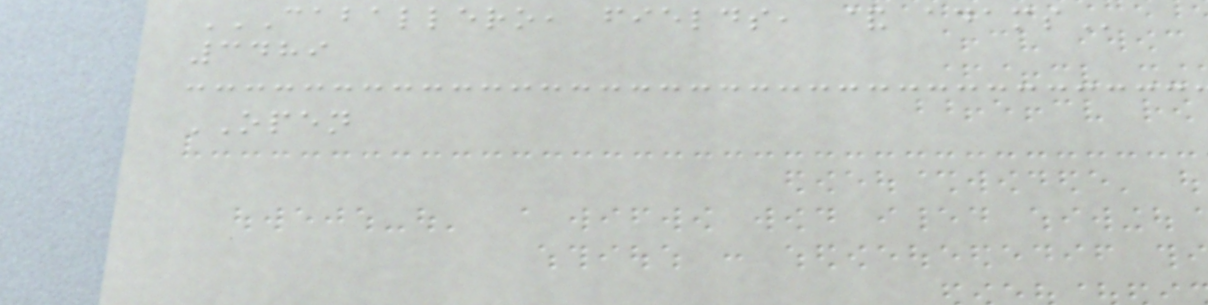CABALLERO, FIELDS, & ADAMS
3489
OPEN
